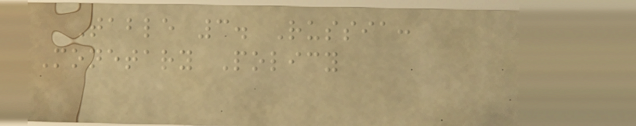Table 3. Russia:
Monetary Policy
